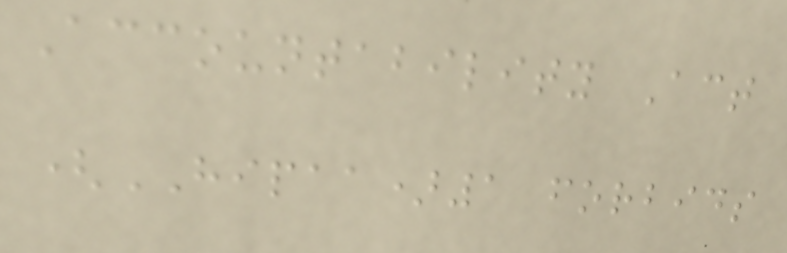Accountability Act
(HIPAA)1 forbids
